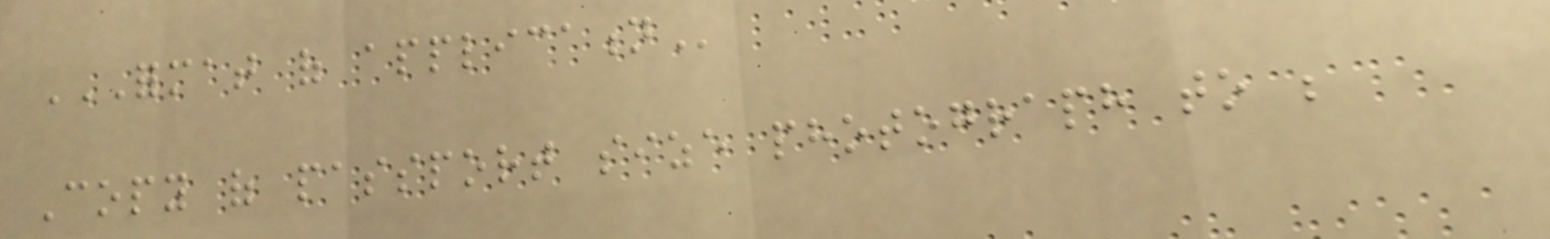FORMAT OF APPLICATION
Copy of passport size photograph to be
